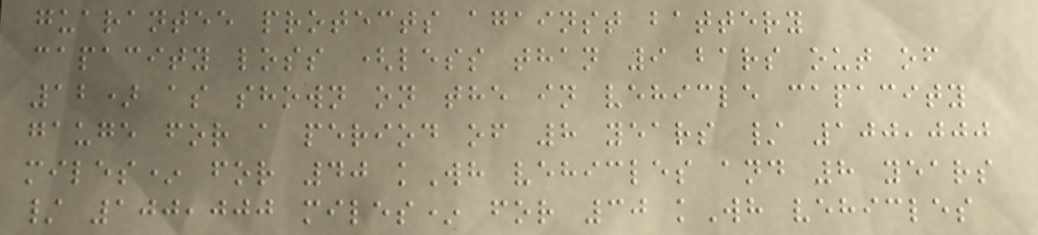guarantee protects against battery
capacity loss (less than 9 bars out of
12) as shown on the in vehicle capacity
gauge for a period of 8 years / 100,000
miles* for 40 kWh vehicles and 8 years
/ 100,000 miles* for 30 kWh vehicles
